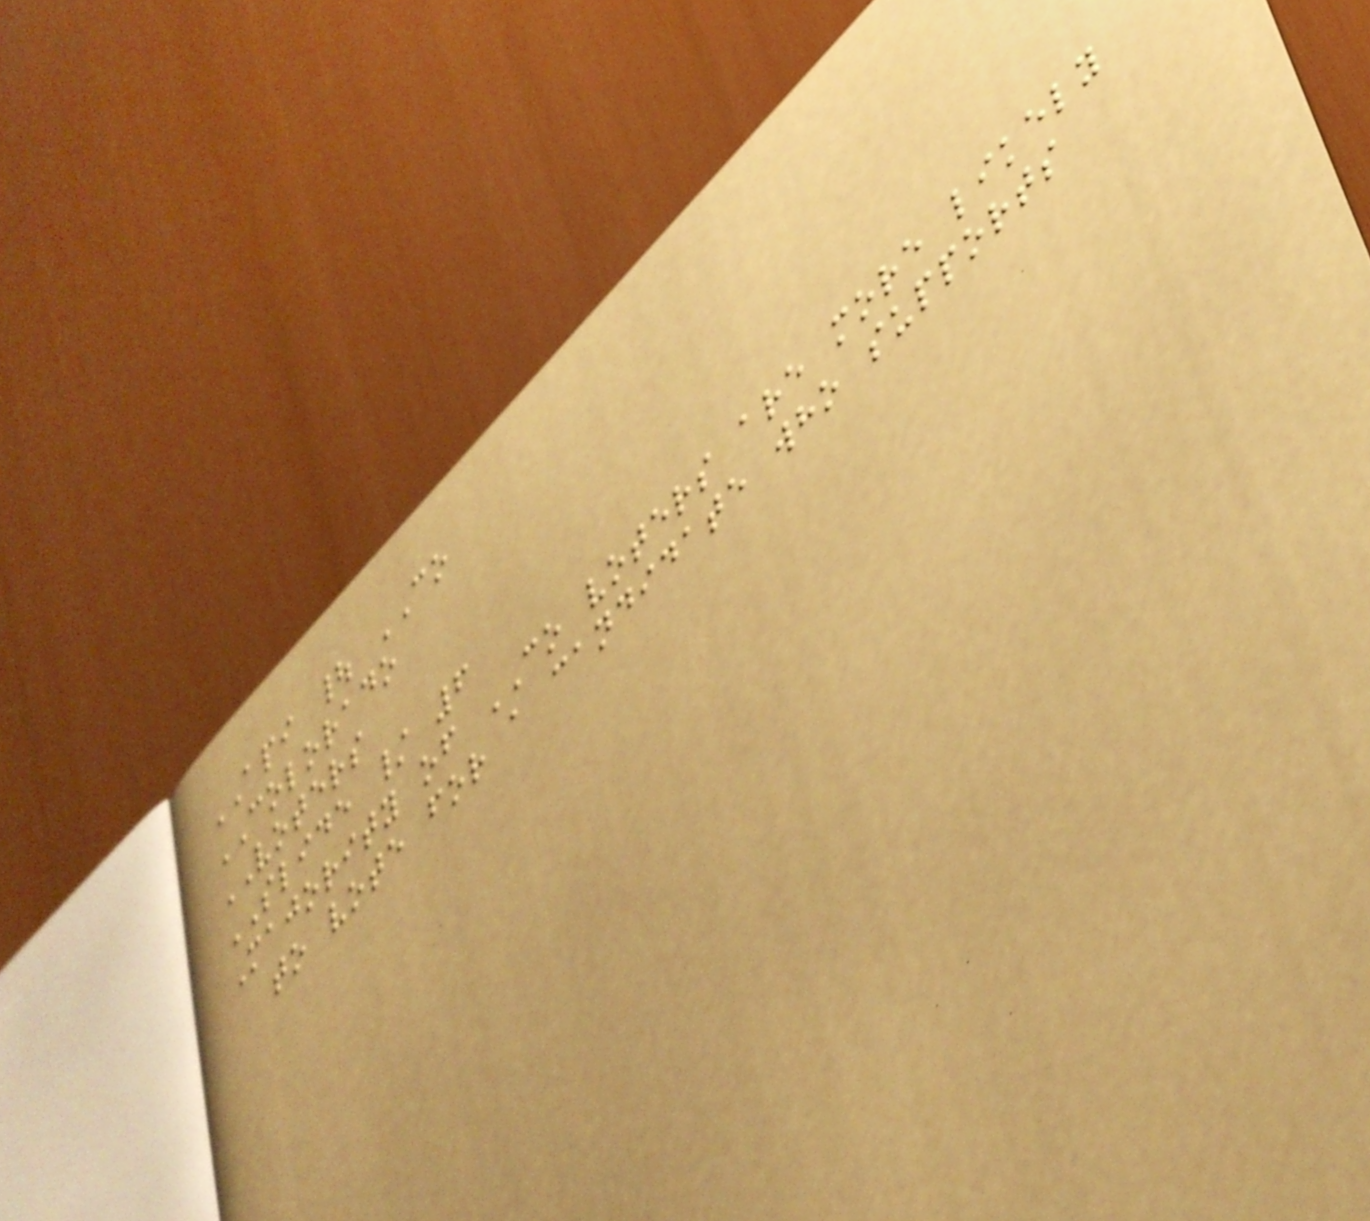API | CO
COLORADO
VOTERS
SLIDE / 6
Majority of CO voters are more likely
to vote for a candidate who supports
